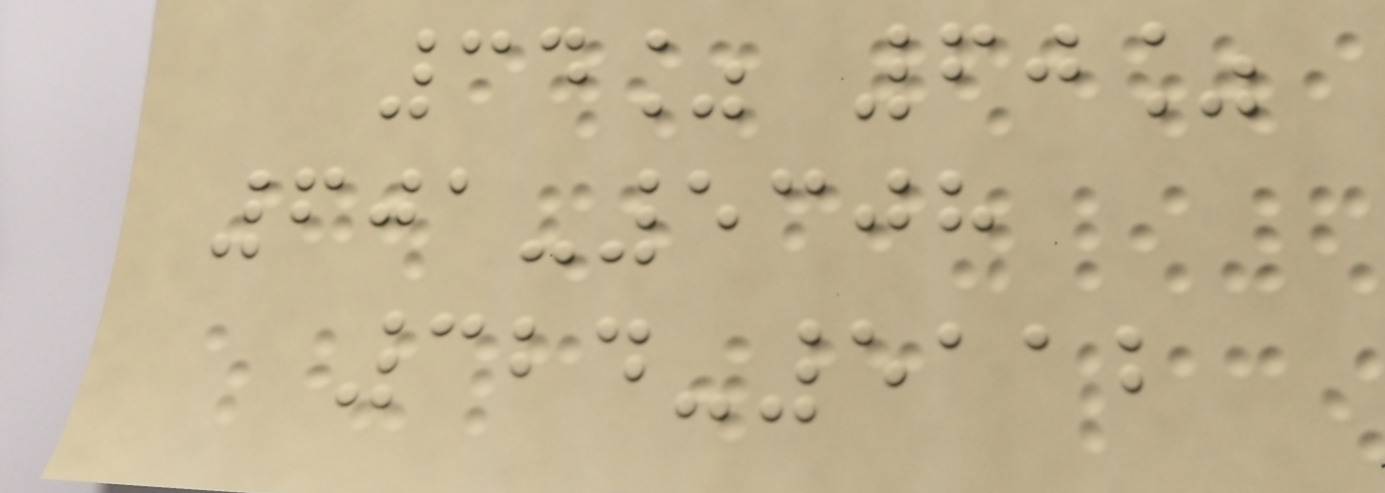34% 60%
601-5308
324-5112
